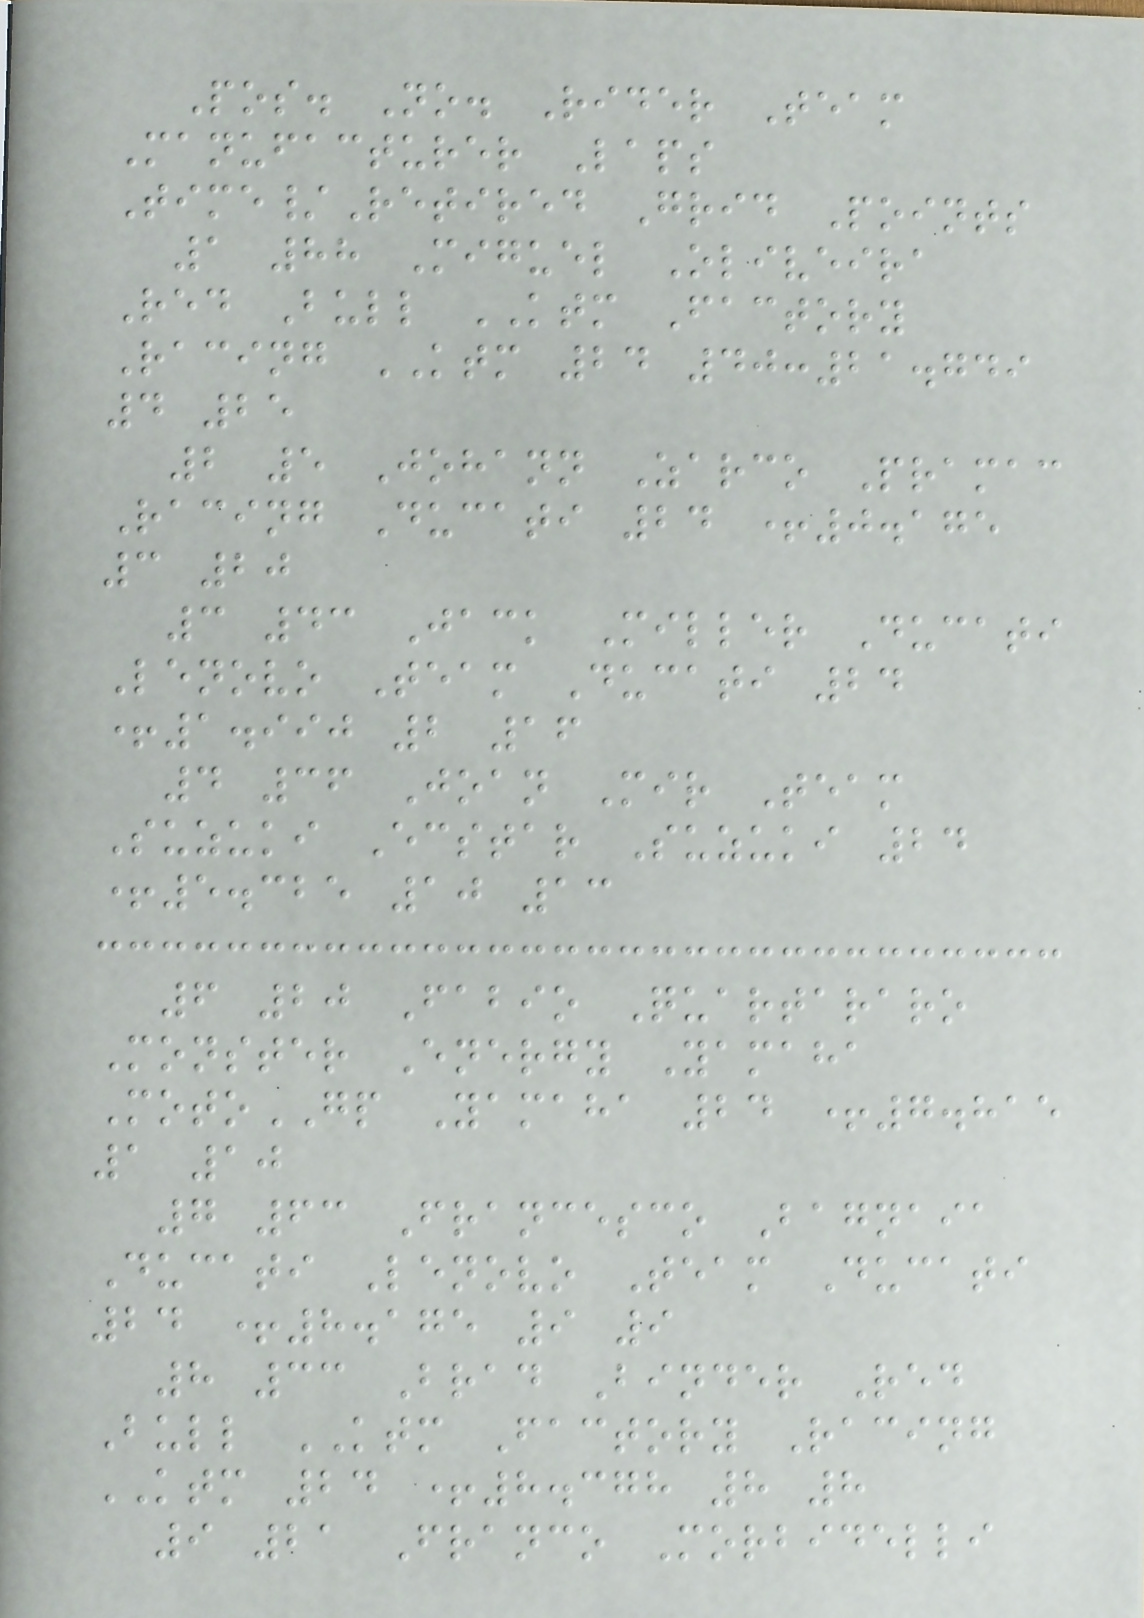Pos. No. Rider Team
Manufacturer Laps
Time/Retired Grid Points
1 88 Miguel Oliveira
Red Bull KTM Factory
Racing KTM 24 40:21.749
4 25
2 5 Johann Zarco Pramac
Racing Ducati 24 +0.175
3 20
3 43 Jack Miller Ducati
Lenovo Team Ducati 24
+1.990 2 16
4 36 Joan Mir Team
Suzuki Ecstar Suzuki 24
+5.325 10 13
6 20 Fabio Quartararo
Monster Energy Yamaha
MotoGP Yamaha 24 +7.815
1 10
7 63 Francesco Bagnaia
Ducati Lenovo Team Ducati
24 +8.175 9 9
8 33 Brad Binder Red
Bull KTM Factory Racing
KTM 24 +8.378 8 8
9 21 Franco Morbidelli
